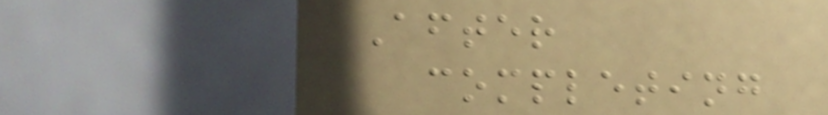After
completing
